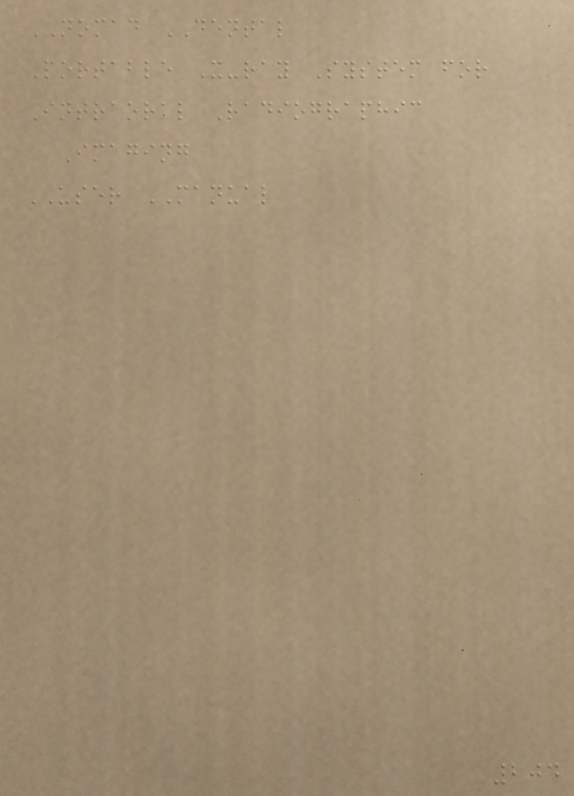NOMAD DENTAL
Portable X-ray System for
Intraoral Radiographic
Imaging
USER MANUAL
204
